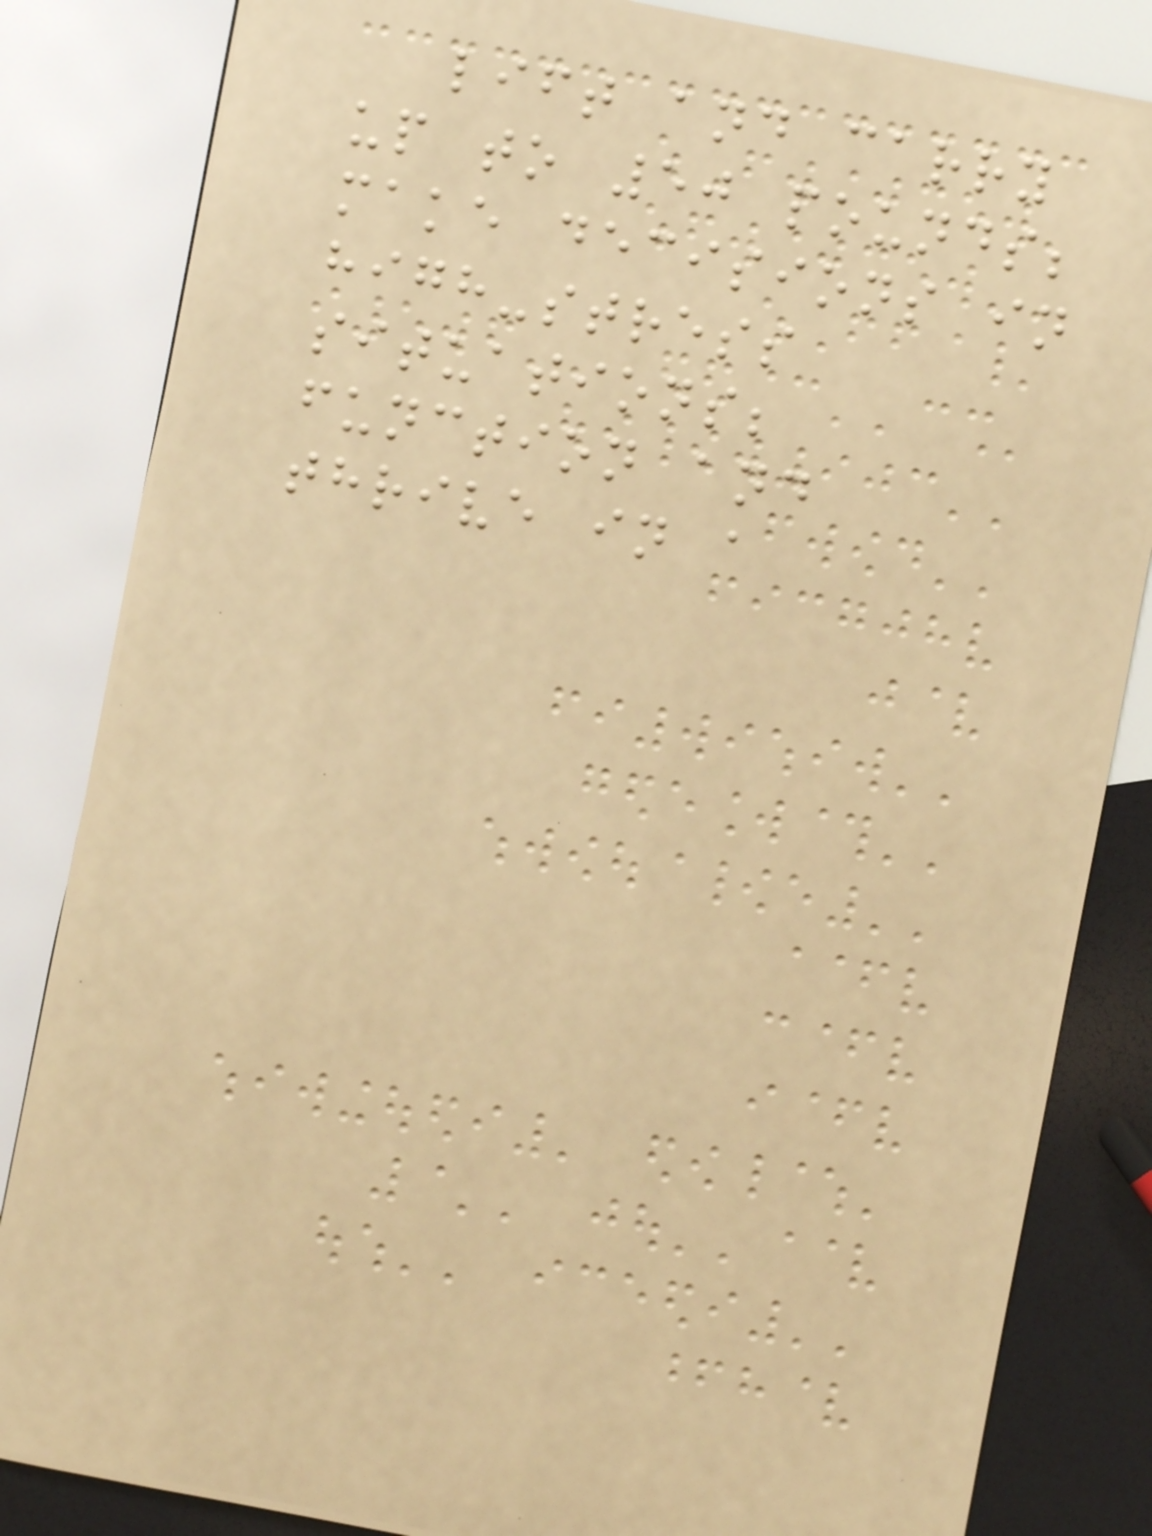lift and carry
up to 50 pounds;
make decisions in
high-stress
situations;
function and
thrive in a
